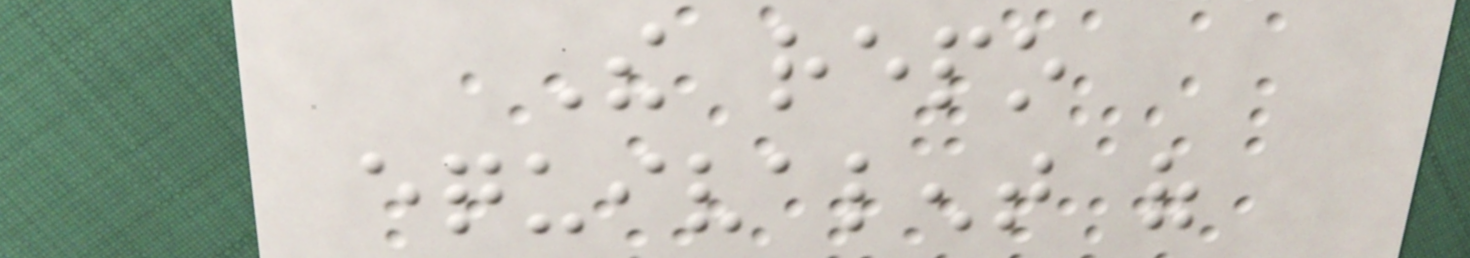The repo
equivalent of
